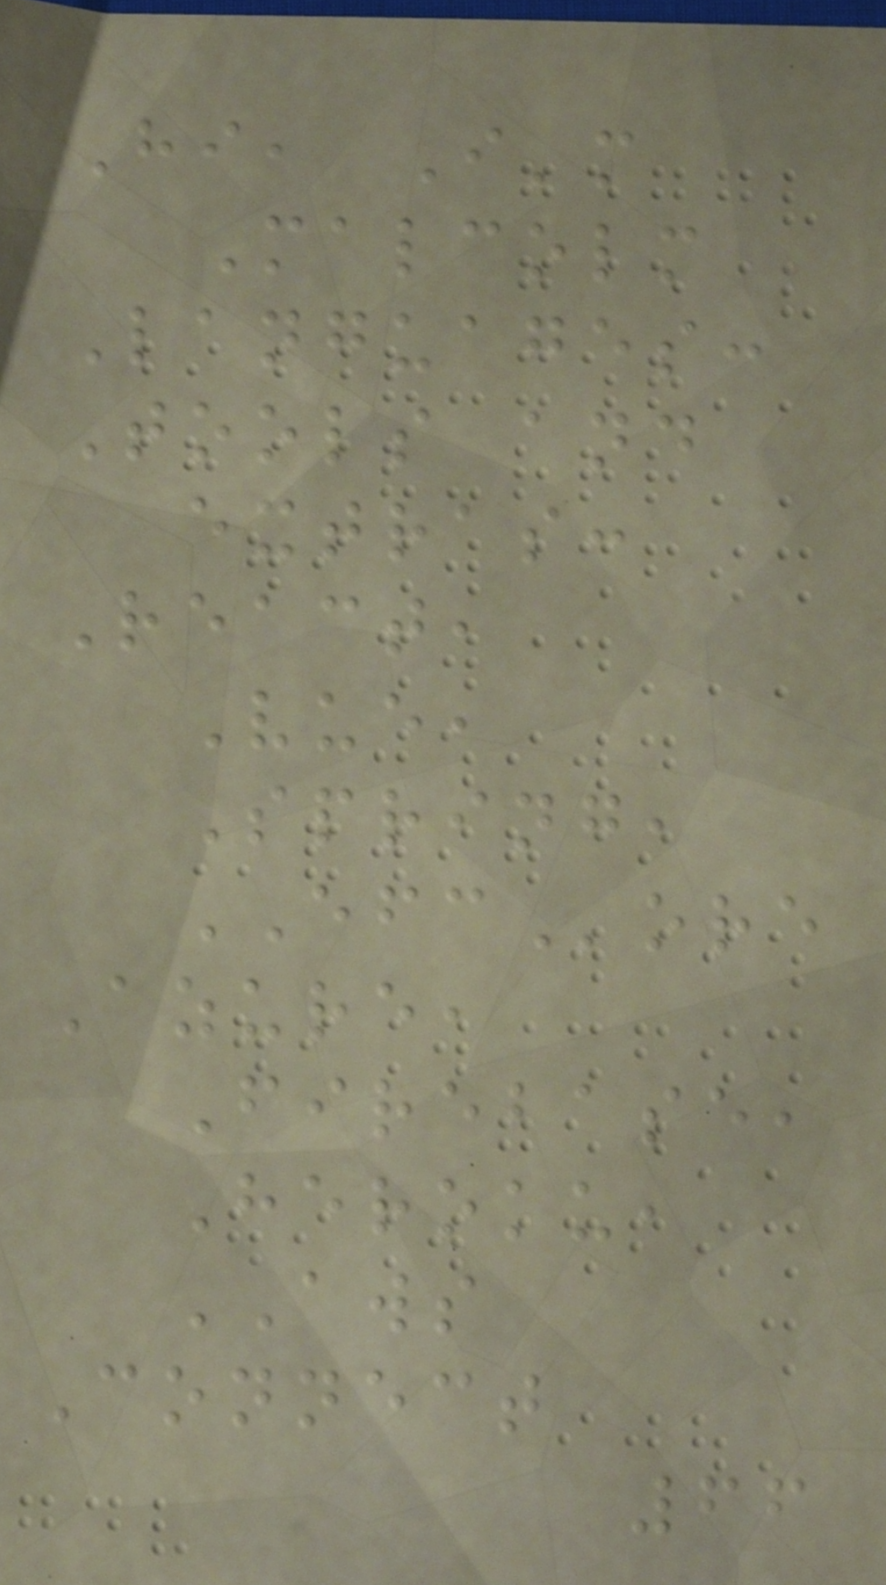Hi, I'm
Malcolm
Languages:
Tools and
extras:
React,
Vue,
Spring,
EFCore
Azure,
Firebase,
Heroku,
AWS
Connect
66
